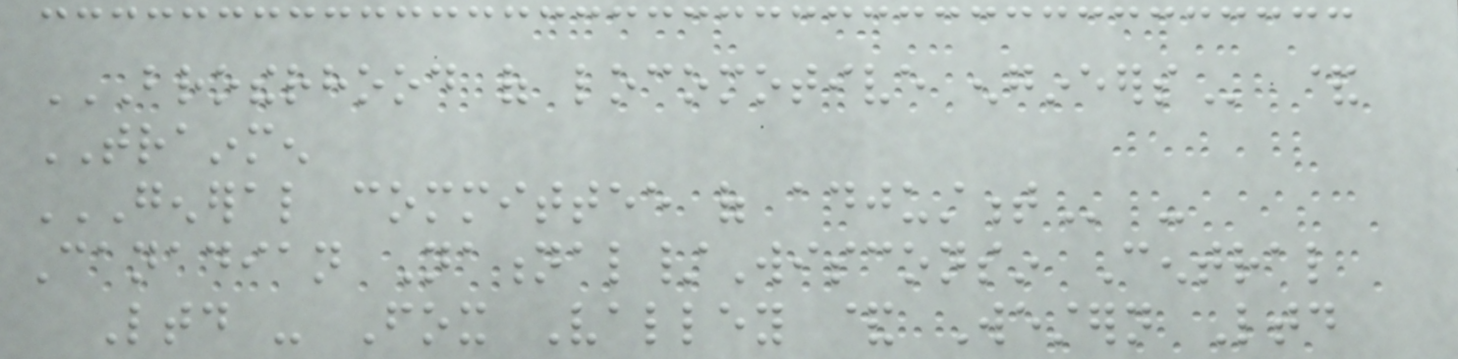BROTHERHOOD OF LOCOMOTIVE ENGINEERS &
TRAINMEN
GENERAL COMMITTEE OF ADJUSTMENT -
Canadian National/Wisconsin Central
Ltd - Fox Valley & Western Ltd
